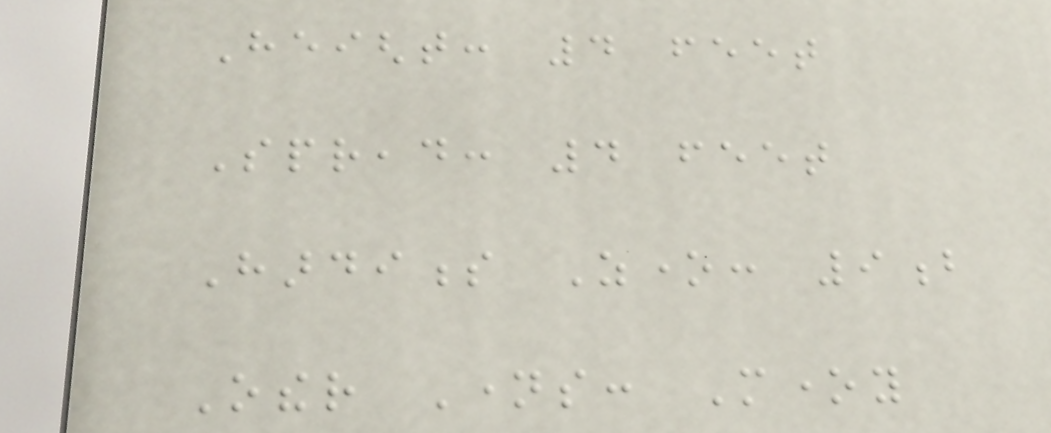Height: 4 feet
Spread: 4 feet
Hardiness Zone: 9b
Other Names: Money
